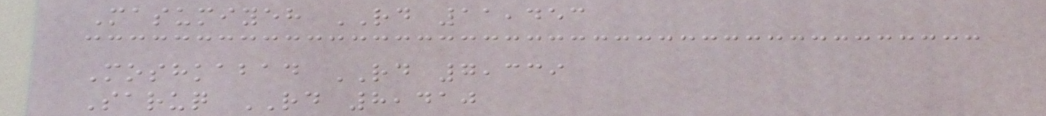Masumiyeh RD 11,453
Moshkabad RD 7,339
Saruq RD 8,410
